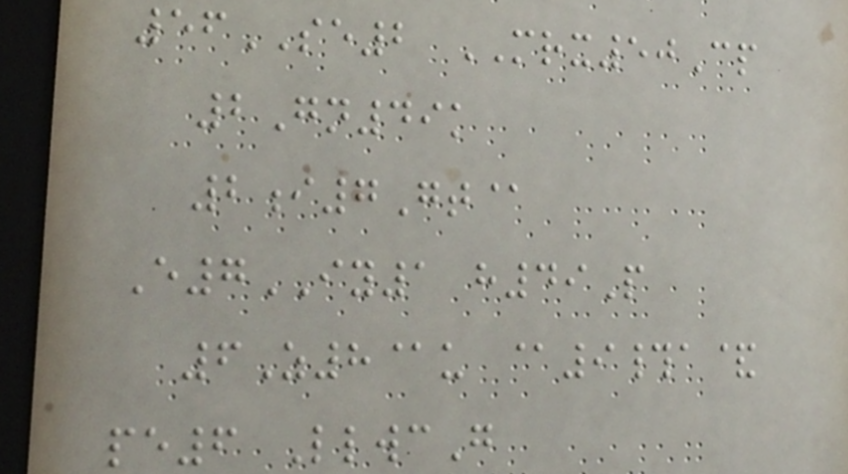56SE2 MRX50Cp
2Gn49k
2i7Gt@
E7IY1 h49P
6Z8@u @9#a&
pe6 LlwcG
